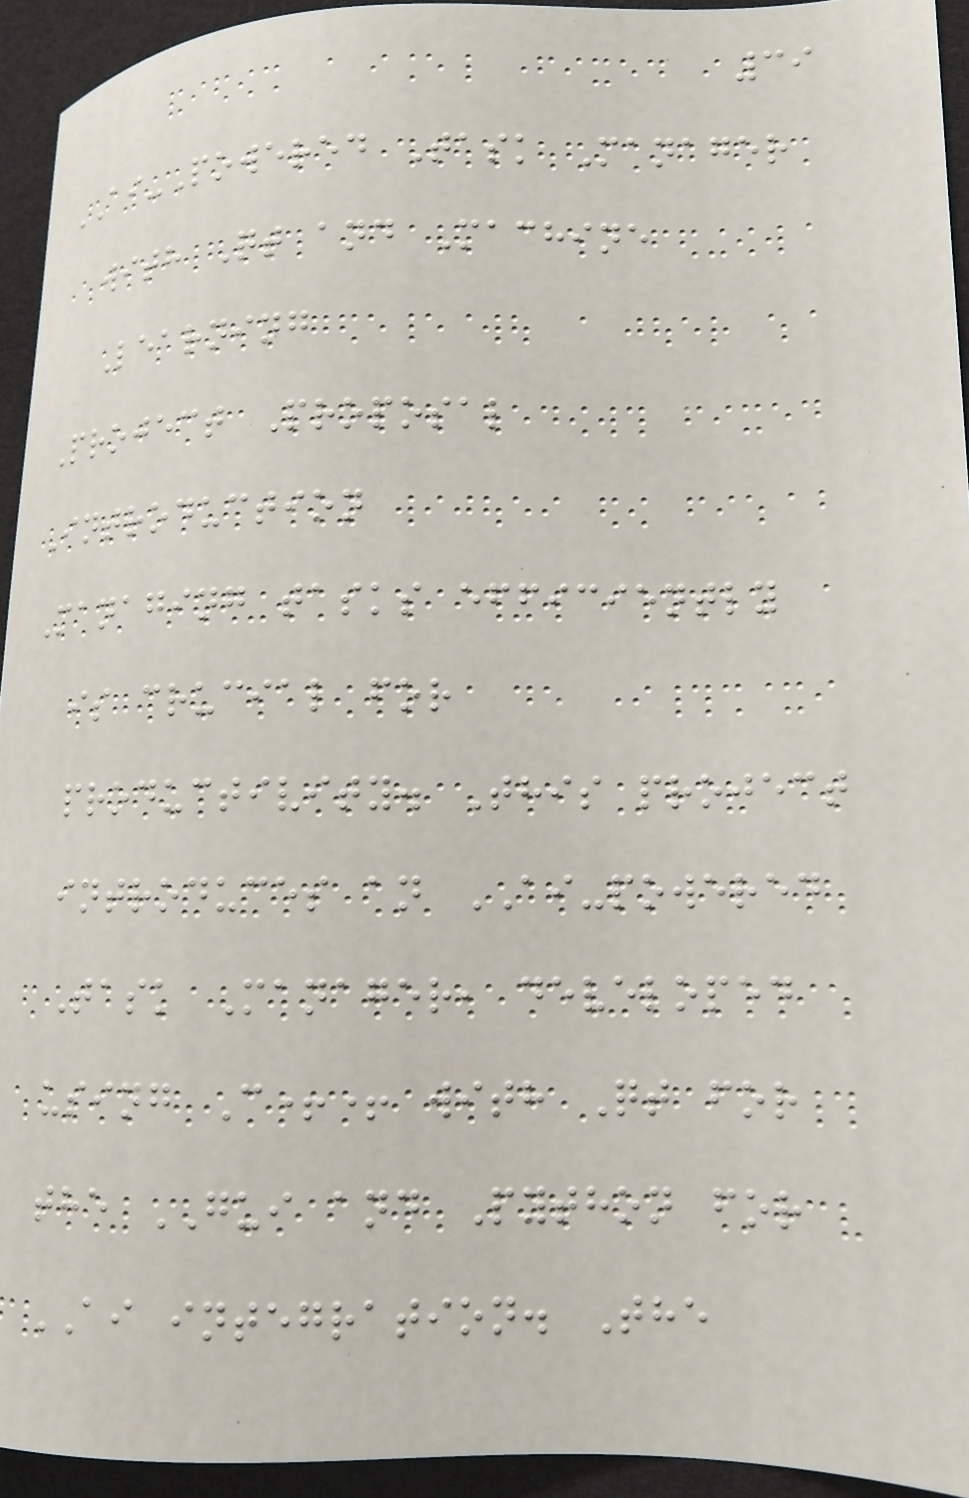39
AI-Powered Task Manager
with Qt and Machine
Learning
Project Proposal
Introduction
Managing tasks efficiently
is crucial for
productivity. This project
introduces an AI-powered
Task Manager, developed
using C++ with Qt for
the GUI and Python for
AI integration. The
